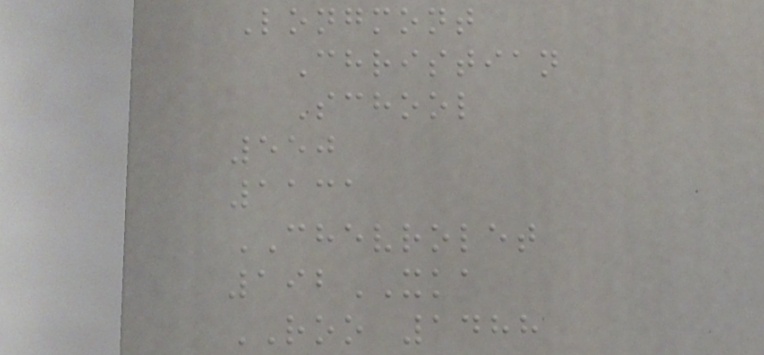Longmont
Christian
School
550
1131
CHEVROLET
192XKA
ROO 1488
